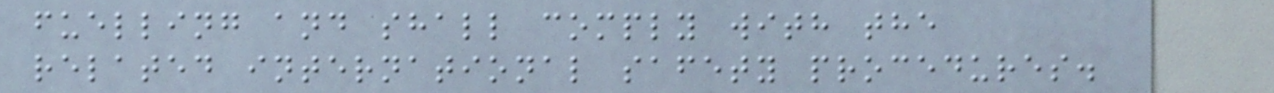fuelling and shall comply with the
related international safety procedures.
